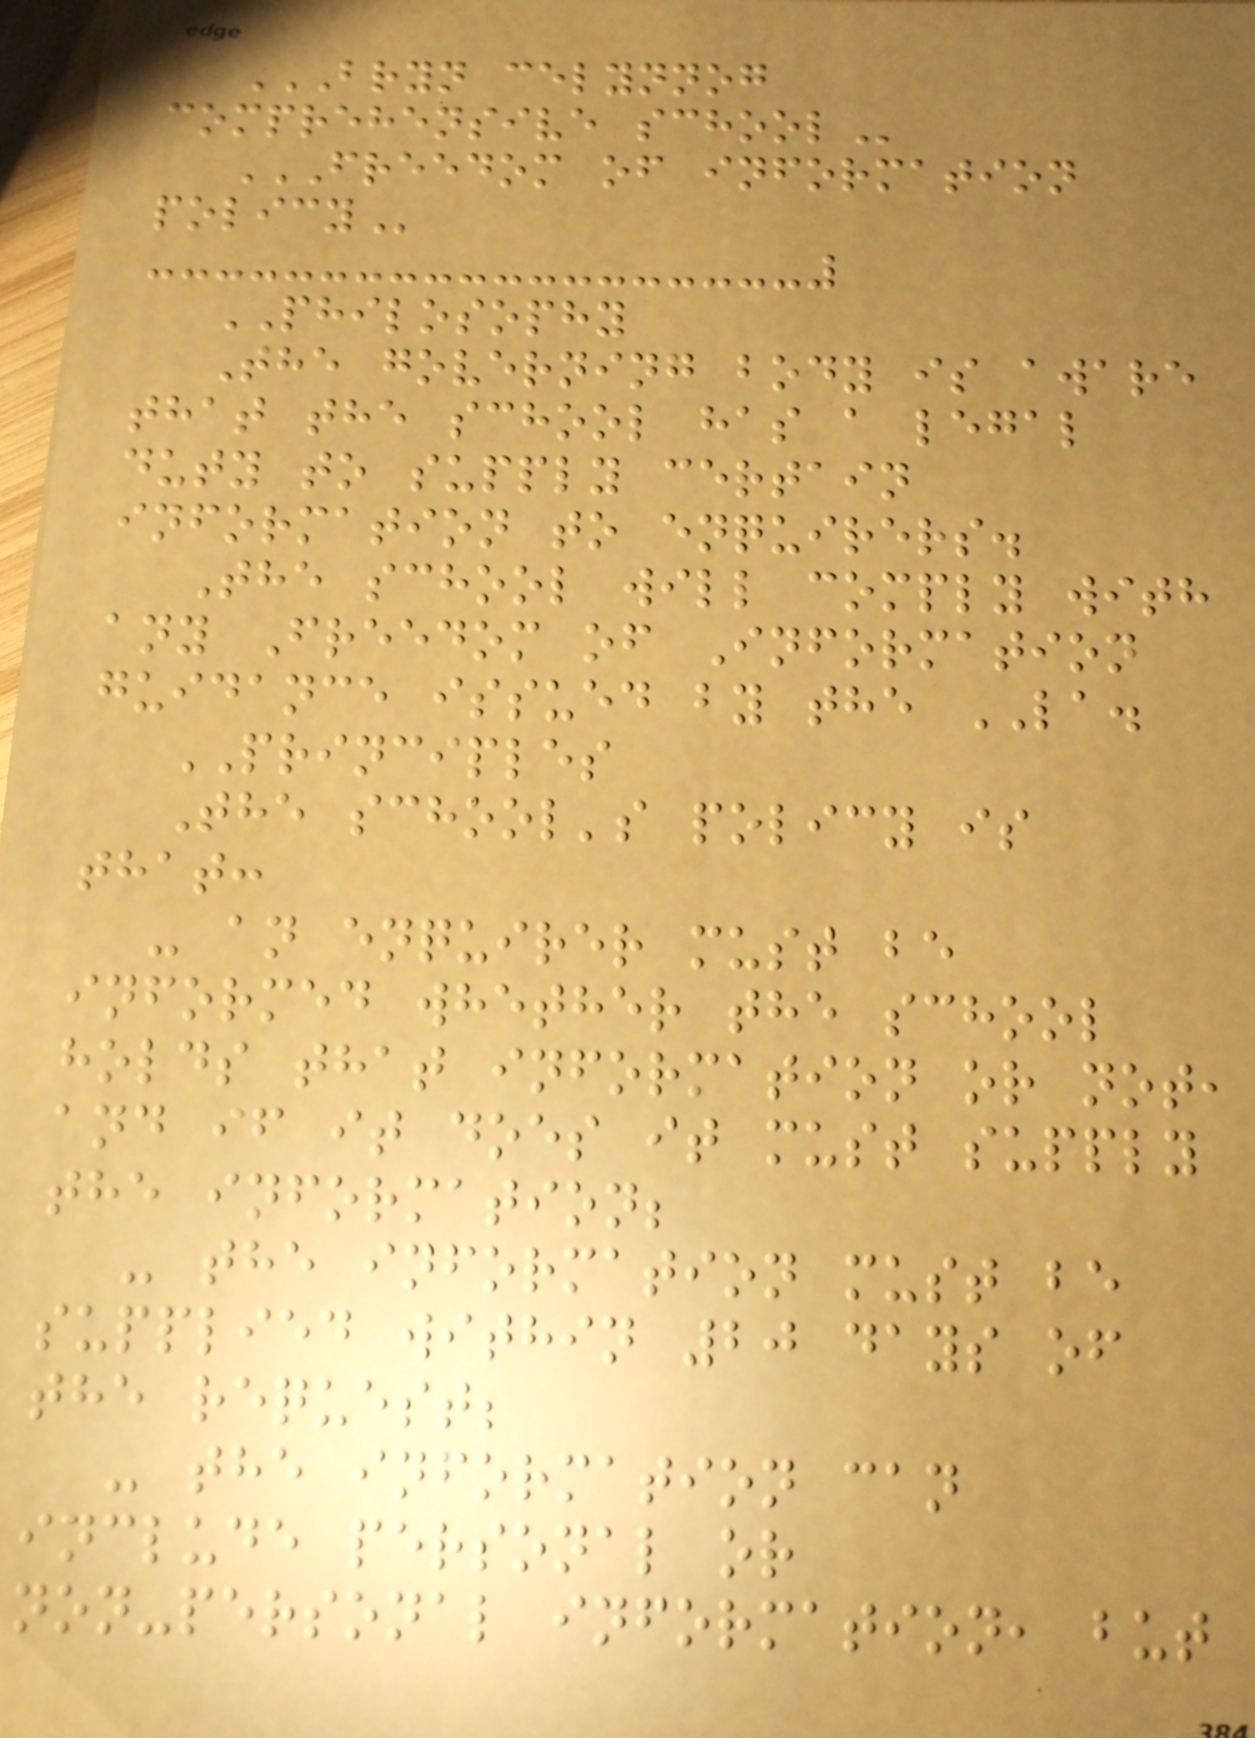BRYN CELYNNOG
COMPREHENSIVE SCHOOL
FREEDOM OF INFORMATION
POLICY
PHILOSOPHY
The governing body is aware
that the school has a legal
duty to supply certain
information to enquirers.
The school will comply with
any Freedom of Information
guidance issued by the LA.
PRINCIPLES
The school's policy is
that:
- an enquirer must be
informed whether the school
holds that information or not,
and if it does it must supply
the information;
- the information must be
supplied within 20 days of
the request;
- the information can
include personal or
non-personal information, but
